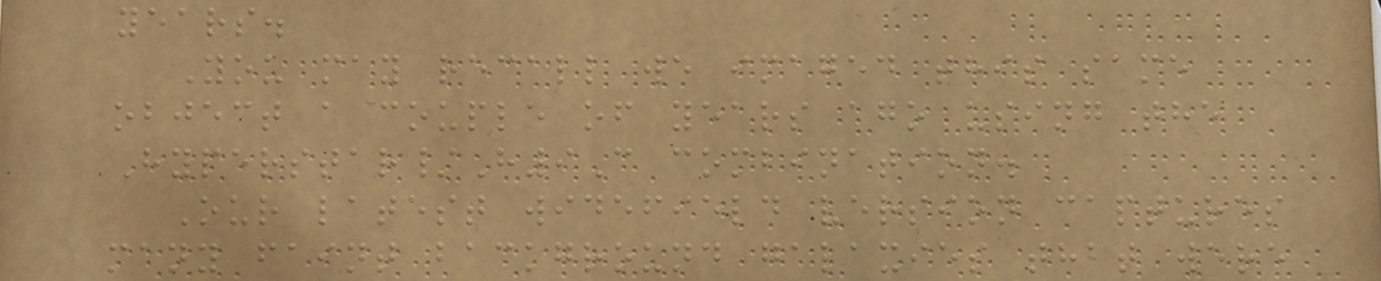years.
You may recall we imaged this same
object a couple of years ago using the
Hyperstar/H9C combination.
Our latest widefield version captures
many faint background galaxies that were
